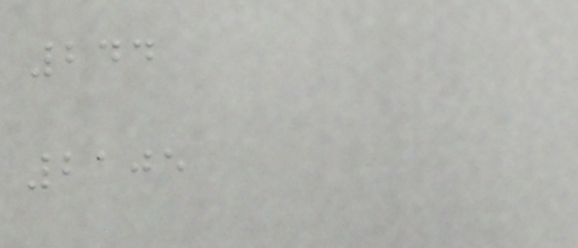244
2105
